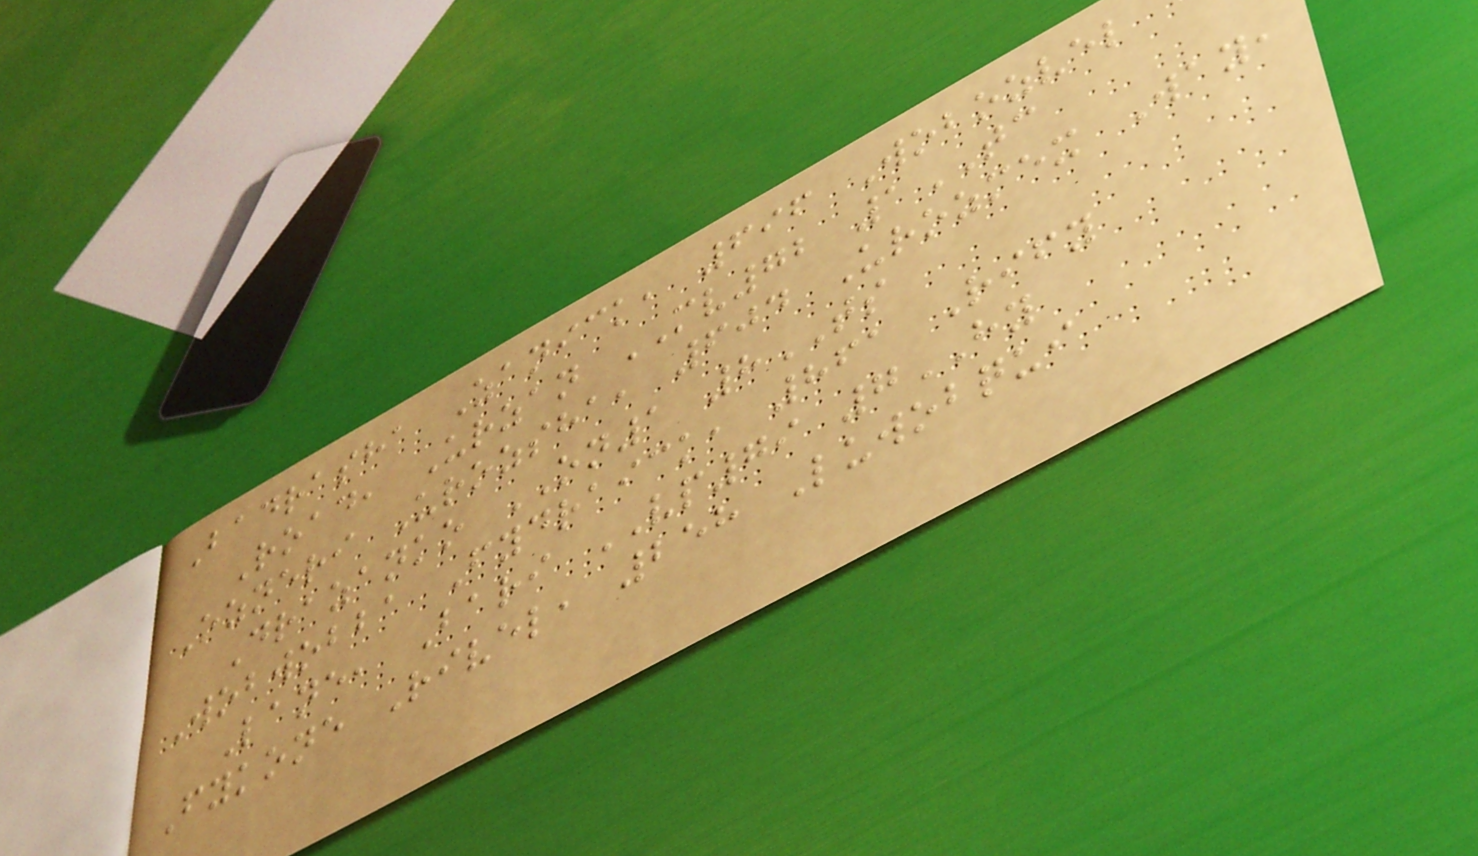Badrasha Zanick, 696 Wobozvel
Road, Urzan MV72 1TC
Ozneri Urozsha, 604 Urozmex Way,
Drazanko ON1 8TS
Wobwobba Fydraick, 861 Rify
Lane, Bari VP79 7HY
Fykone Rivel, 258 Luwobqui
